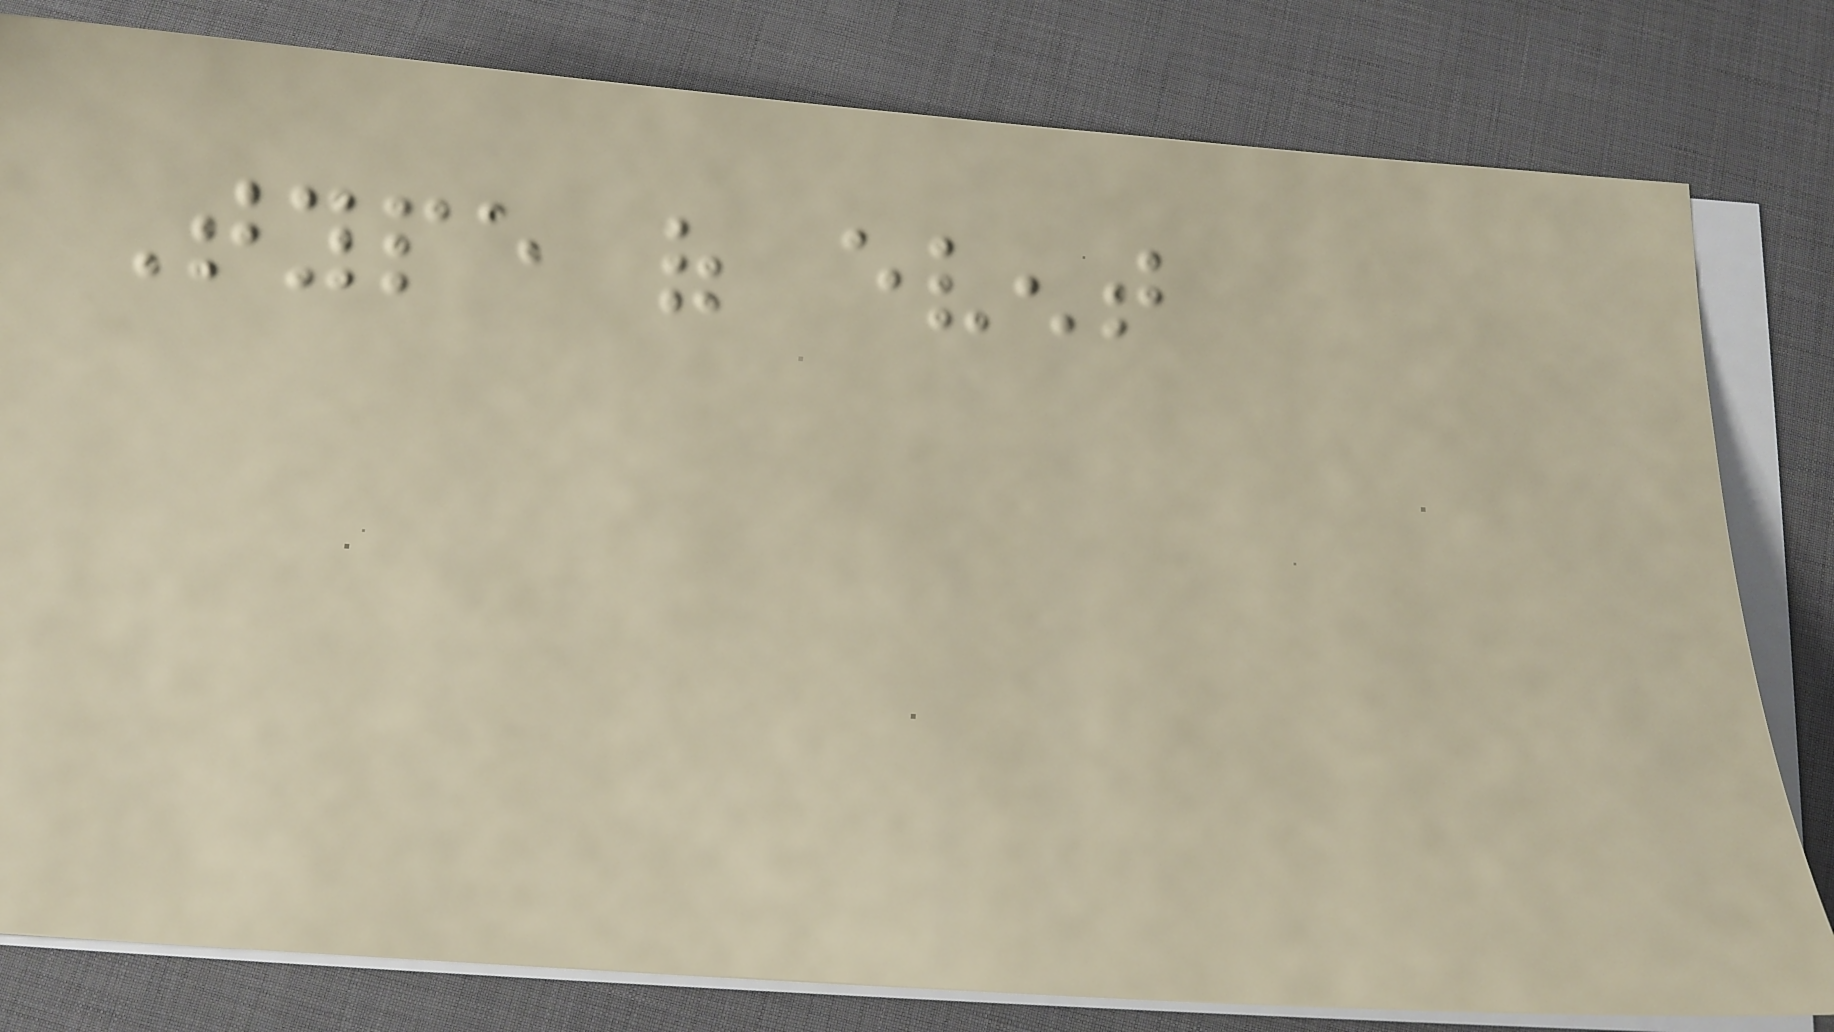Type of event
